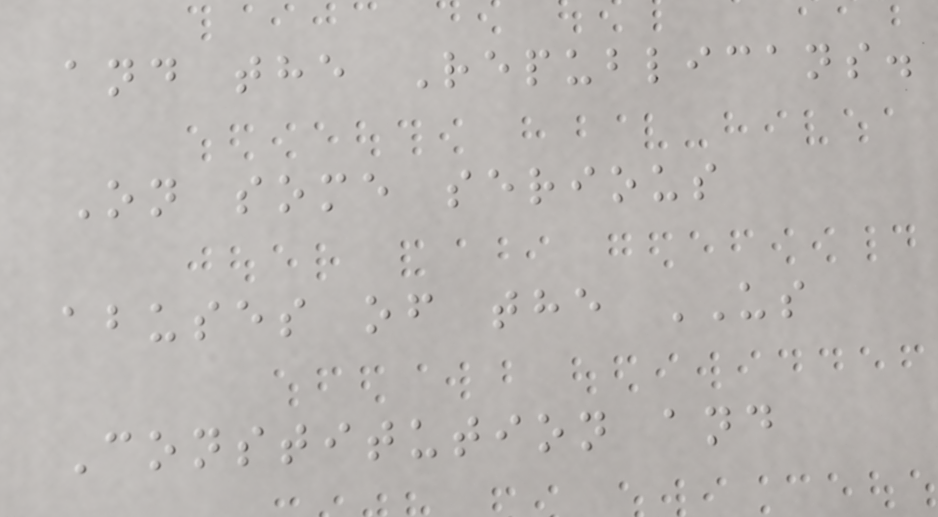and the Republicans.
On some serious
abuses of the US
Constitution and
